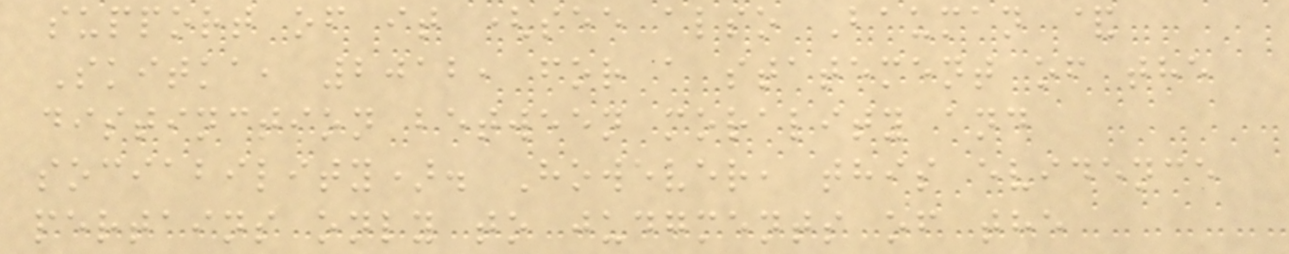support of it (see also Bauman &
Skitka, 2012, for a statement of the
distinction between morality and
sociability). However, this evidence
pertains only to judgments of the
